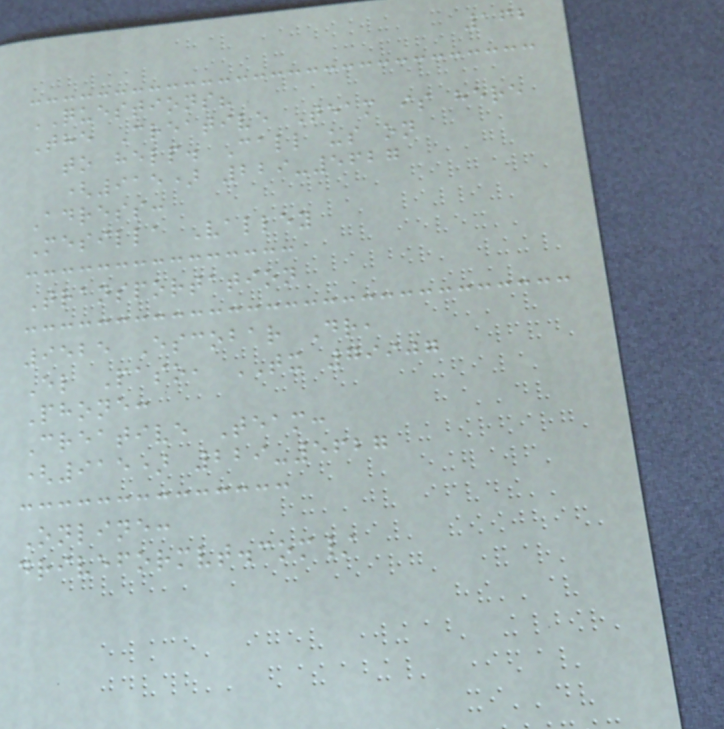162
QUESTIONS?
The Creative Team is here
to help. Call us on
(915) 229-5627
Adress:
Mesilla Valley
Transportation
9525 Escobar Dr,
El Paso, TX 79907
Phone:
Creative Team:
(915) 229-5627
Online:
driveformvt.com/
